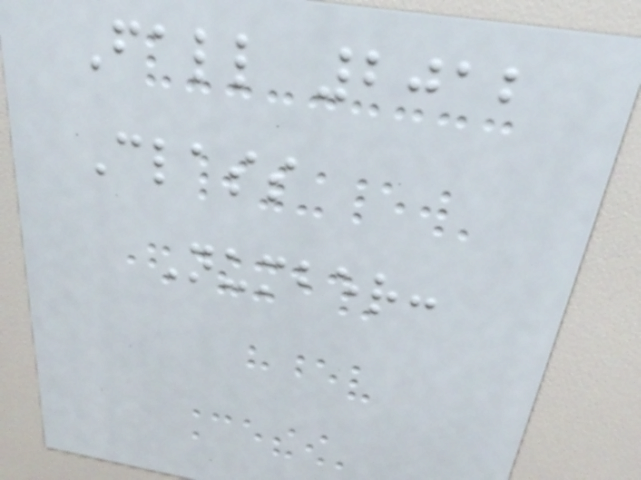Fall 2012
Class
Number:
